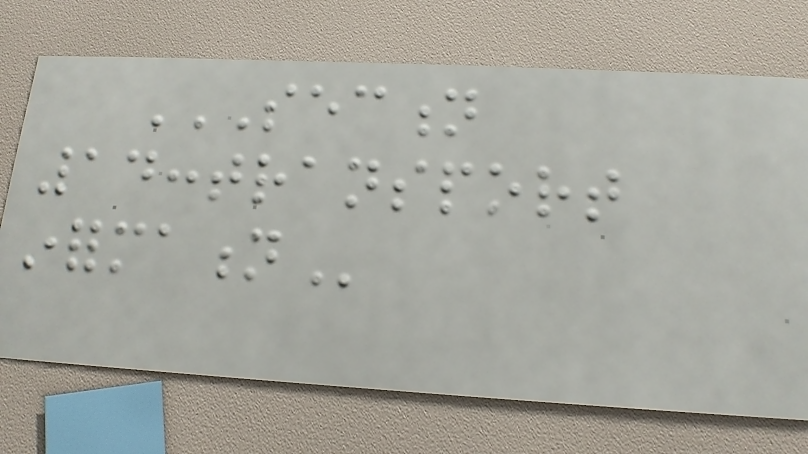SECTION
14:TRANSPORT
INFORMATION
